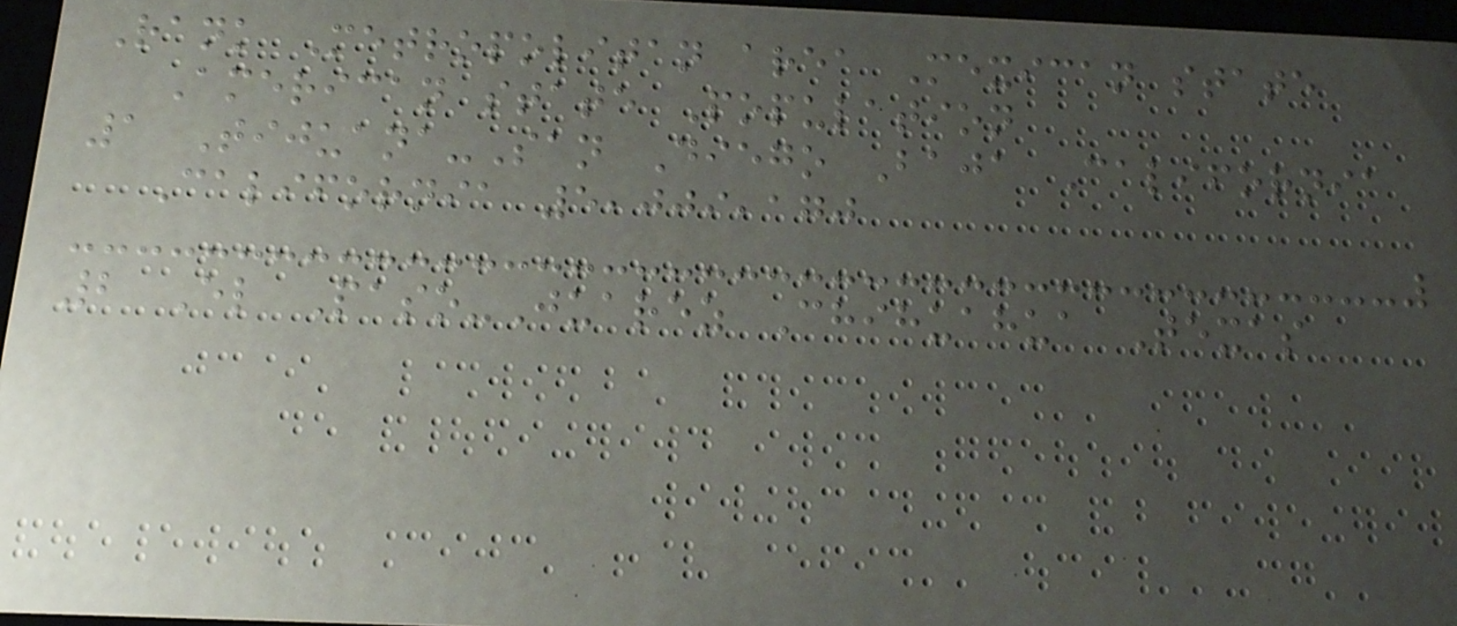Rank Metropolitan area Mexican state
American state Population
1 Tijuana-San Diego Baja California
California 5,009,170
2 El Paso-Juarez Chihuahua Texas
